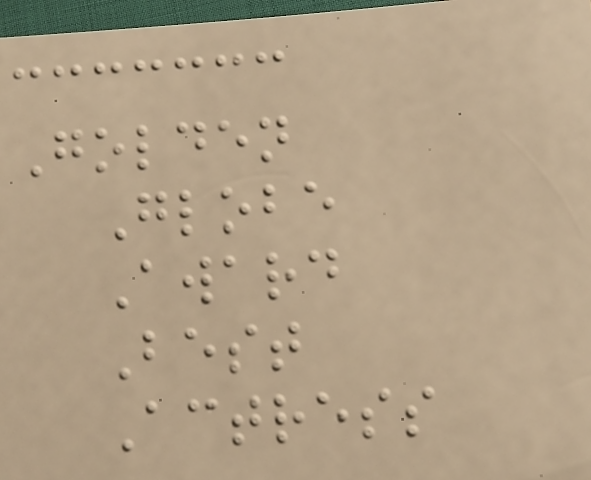Golden
Globe
Award
Best
Actress
